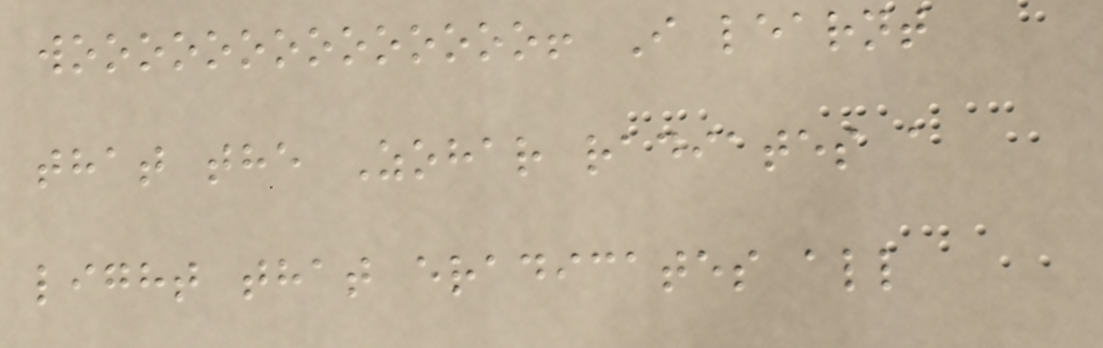woooooooooooooo! I learnt
that the Zohar radiates a
light that eradicates all
